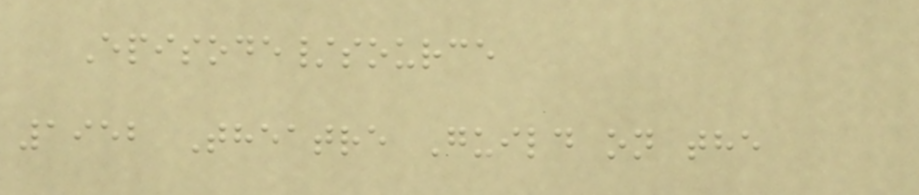Episode/source
1952 Theatre Guild on the
